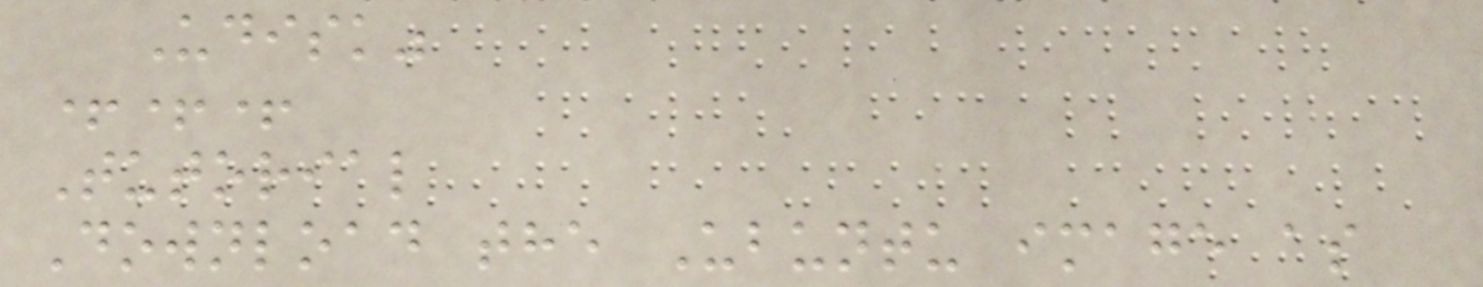Udisk"
+++
Tutorial
Download the Ubuntu image as
